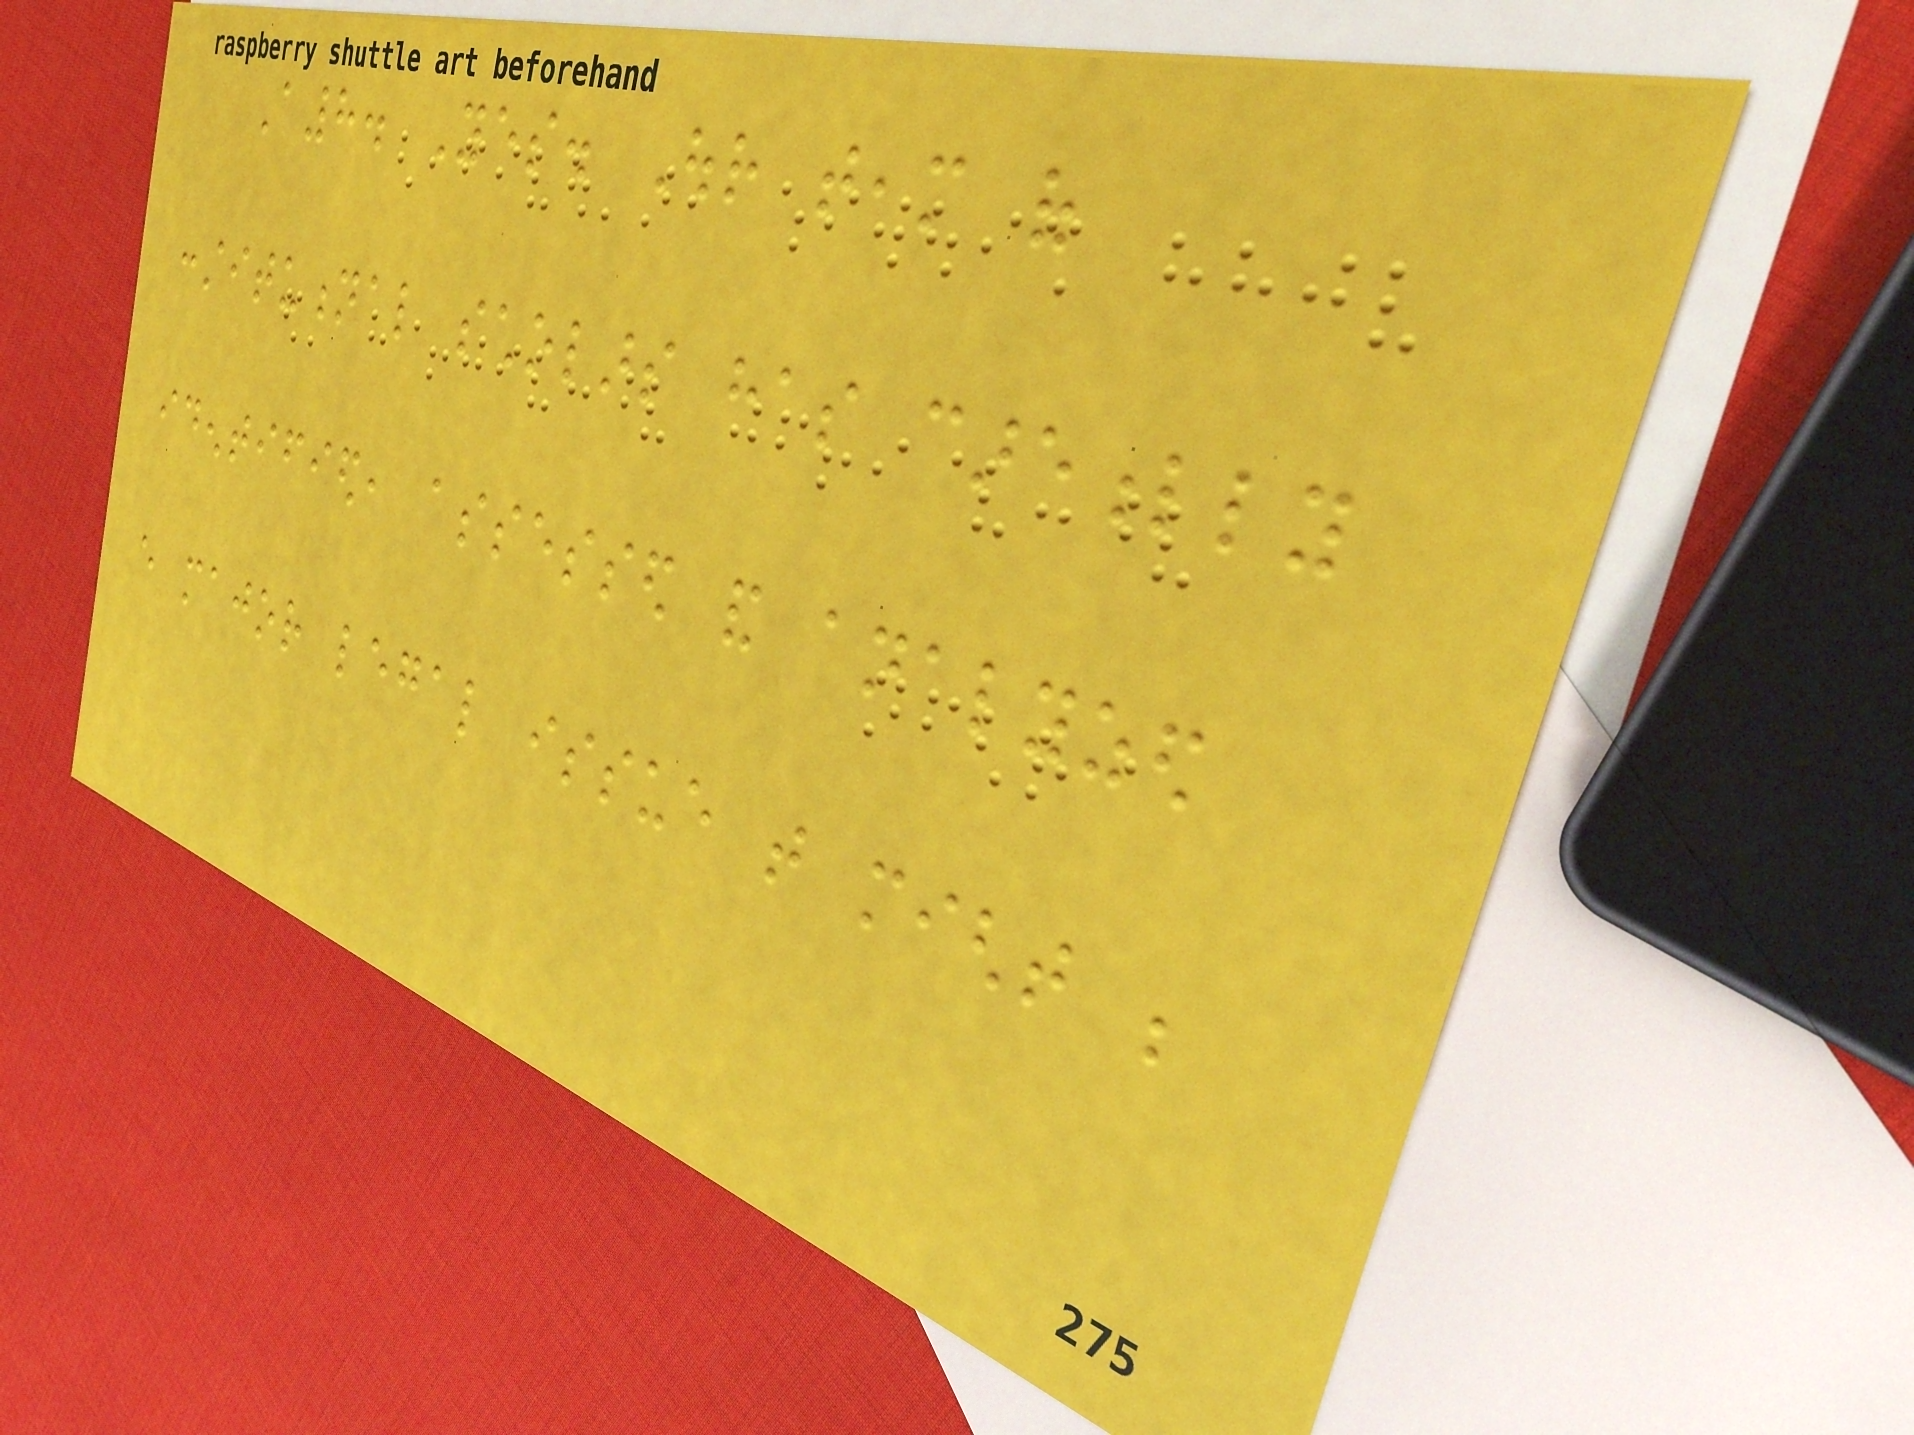A8. Yes. Our team of
constitutional scholars has carefully
identified, assessed and analyzed
every major legal issue that might be
